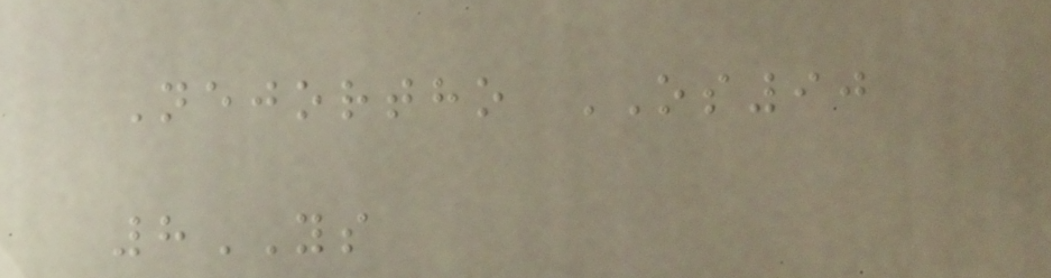Nejortho OS90
8YS
